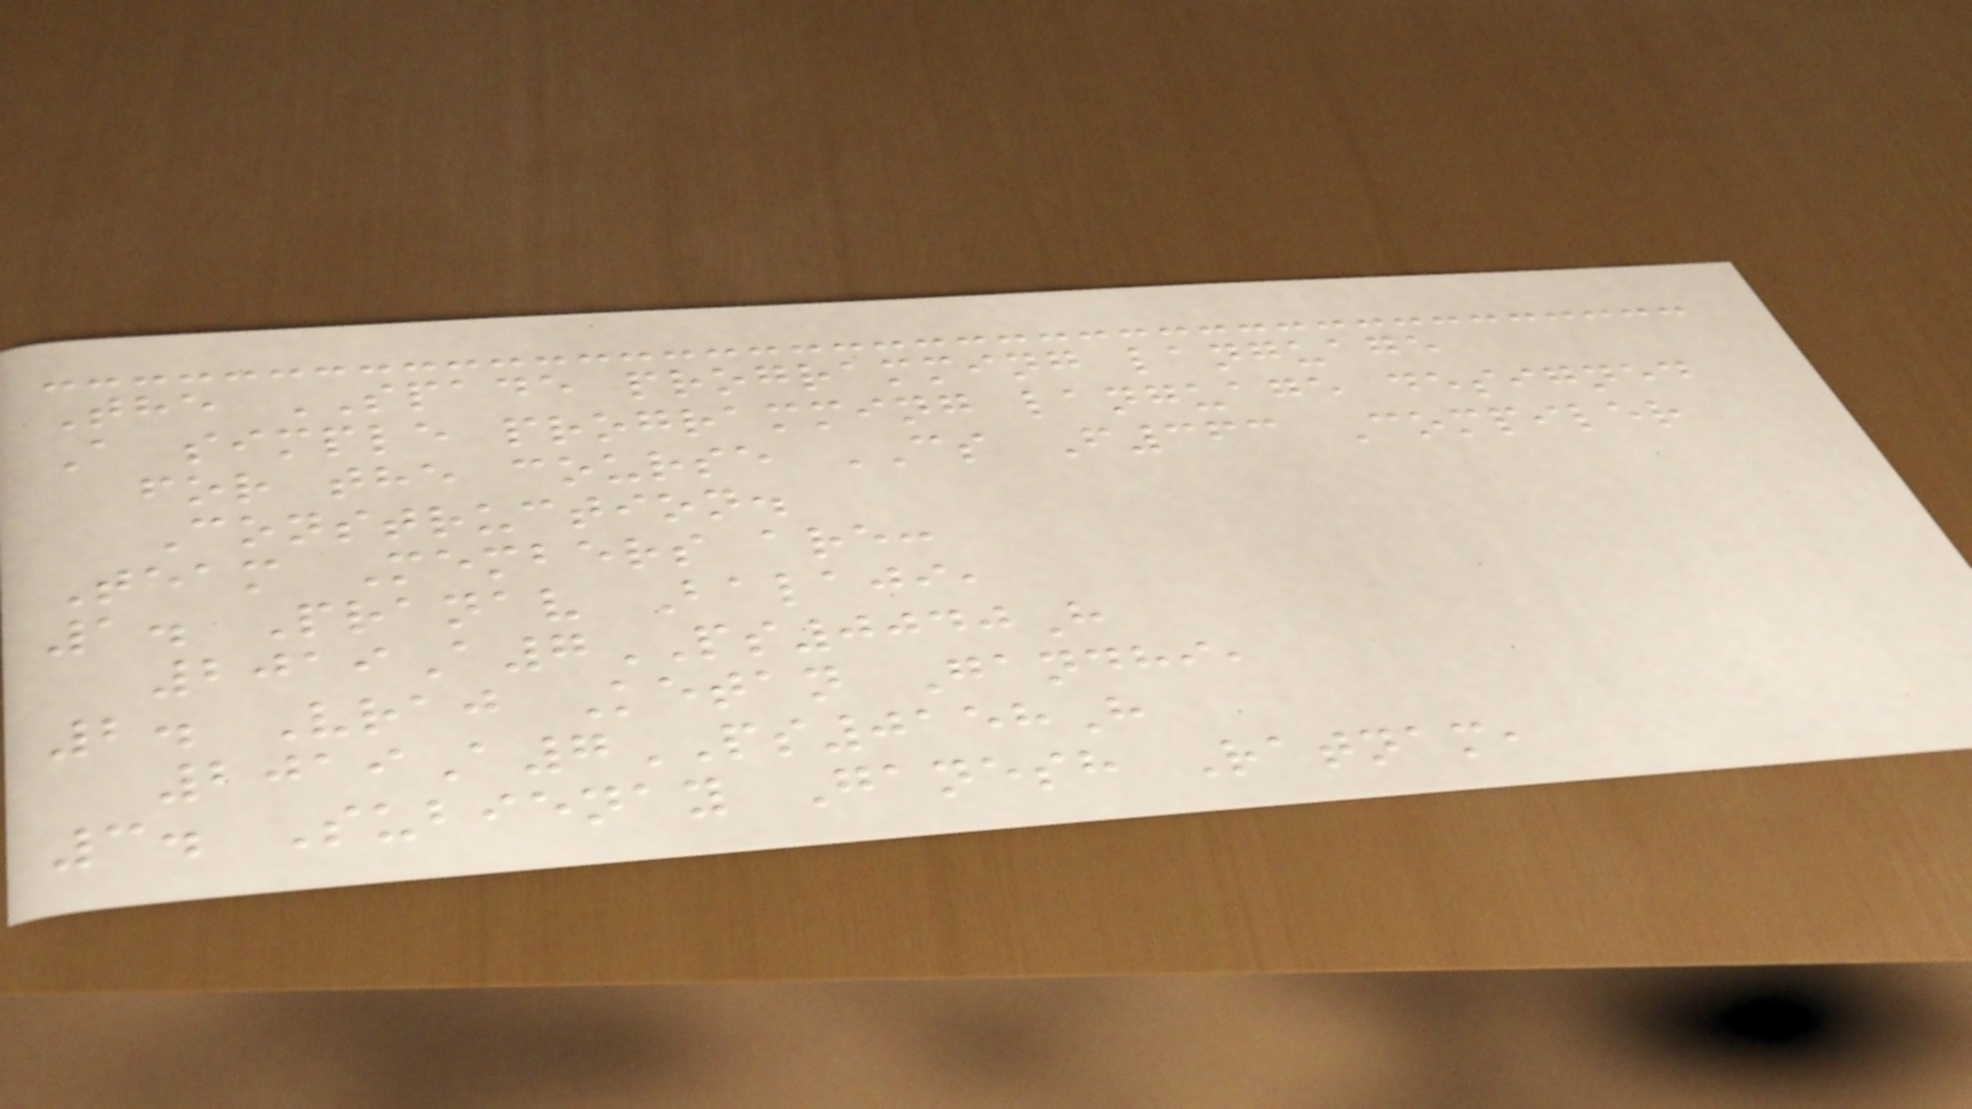The SPADE programming language
A simple programming language designed
for the course CS F363 Compiler
Construction.
Team Members are:
1. Pranav Balaji,
2019A7PS0040H
2. Vraj Ketan Gandhi,
2019A7PS0158H
3. Subienay Ganesh Ratnam,
